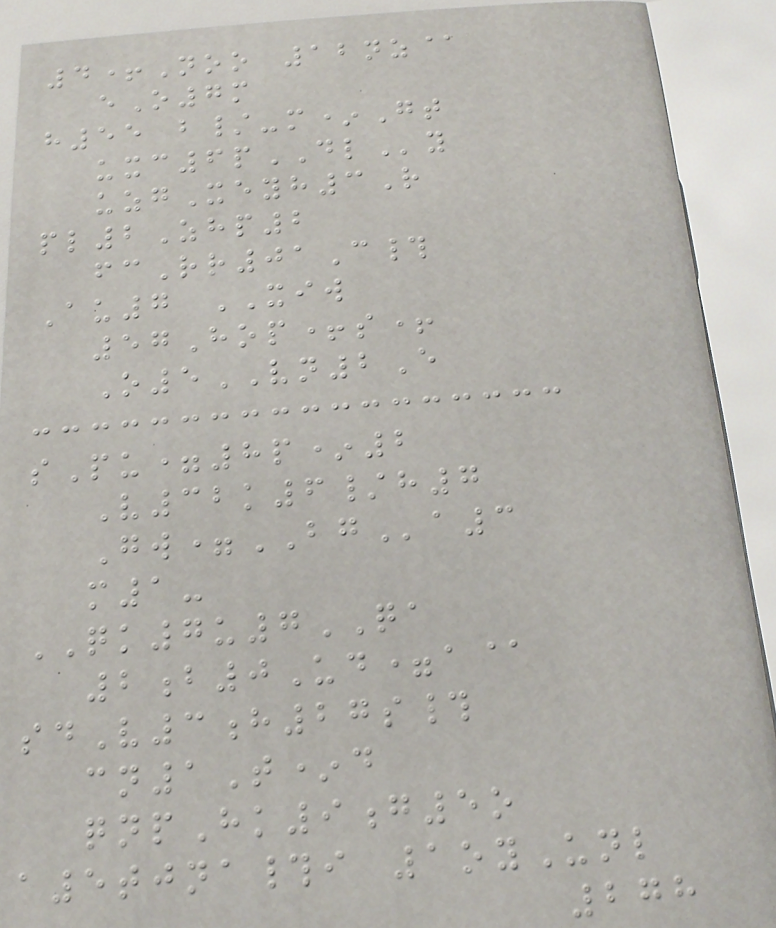4+Noo 12nz@
eO7m
h55 b/-m*Gt
uxc6pDLy
uzgXeyh3R
pl2Zhp2
fcRr01C#
Au7 XIW
57Hop+s+
O5VN2E
sPu=8p*2
V32k6/h7
Gw=BGa3
m1-
QK7u7QA
2b0Ud=a@
sdV3h27s#
cn1T*d
qnpHk9g5o
a5tjna#i 1oyUnl
278
